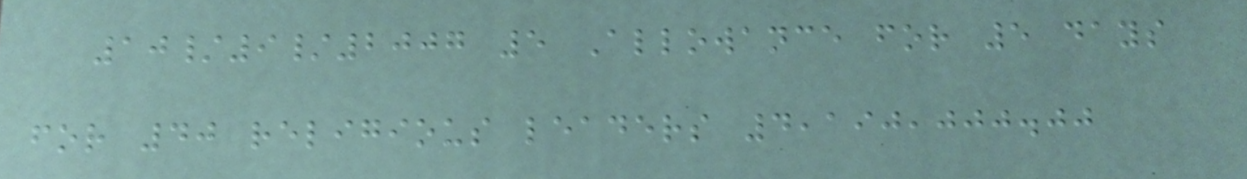10/9/2007 5 Allowance for 5 days
for 40 religious leaders 4,190,000.00
